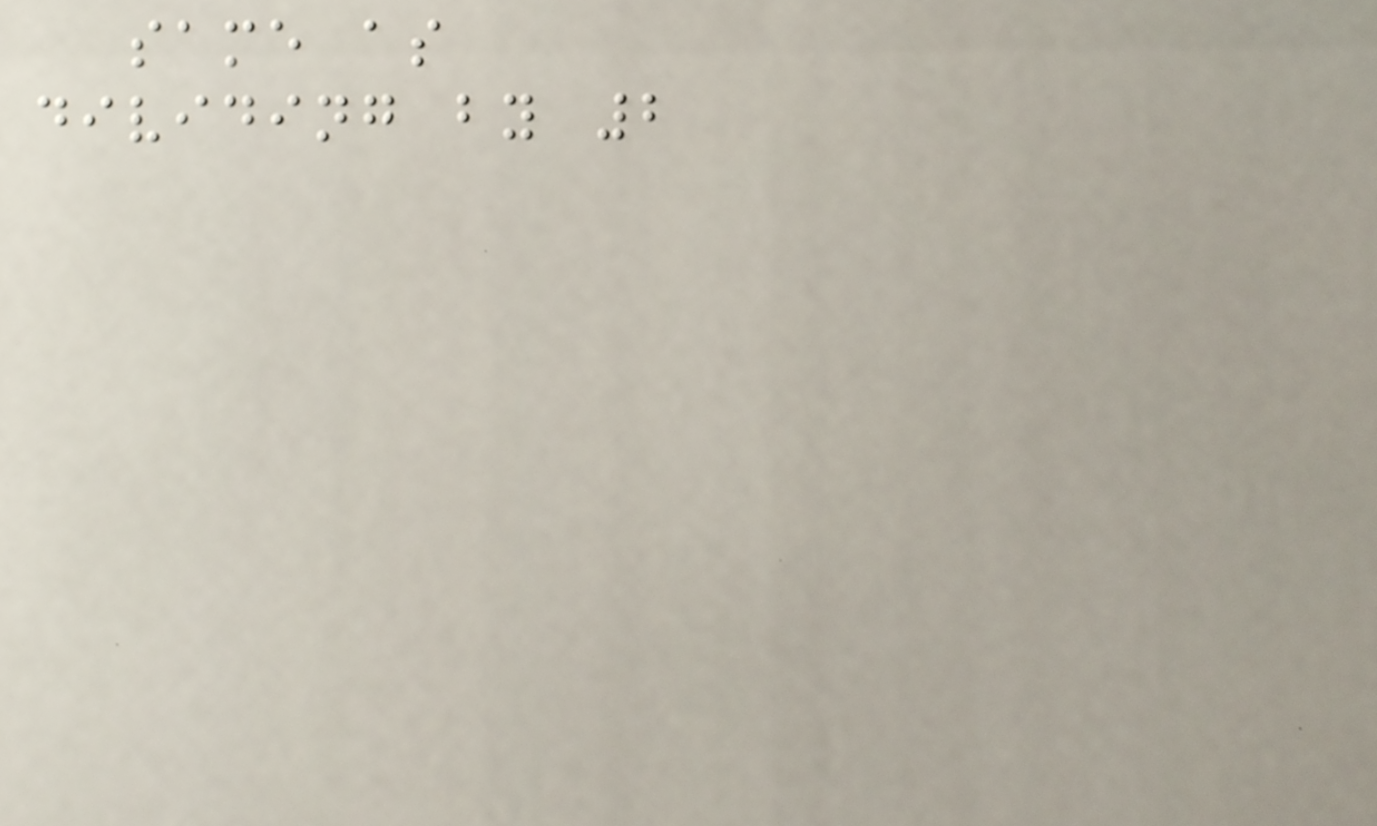same as
dividing by 2
